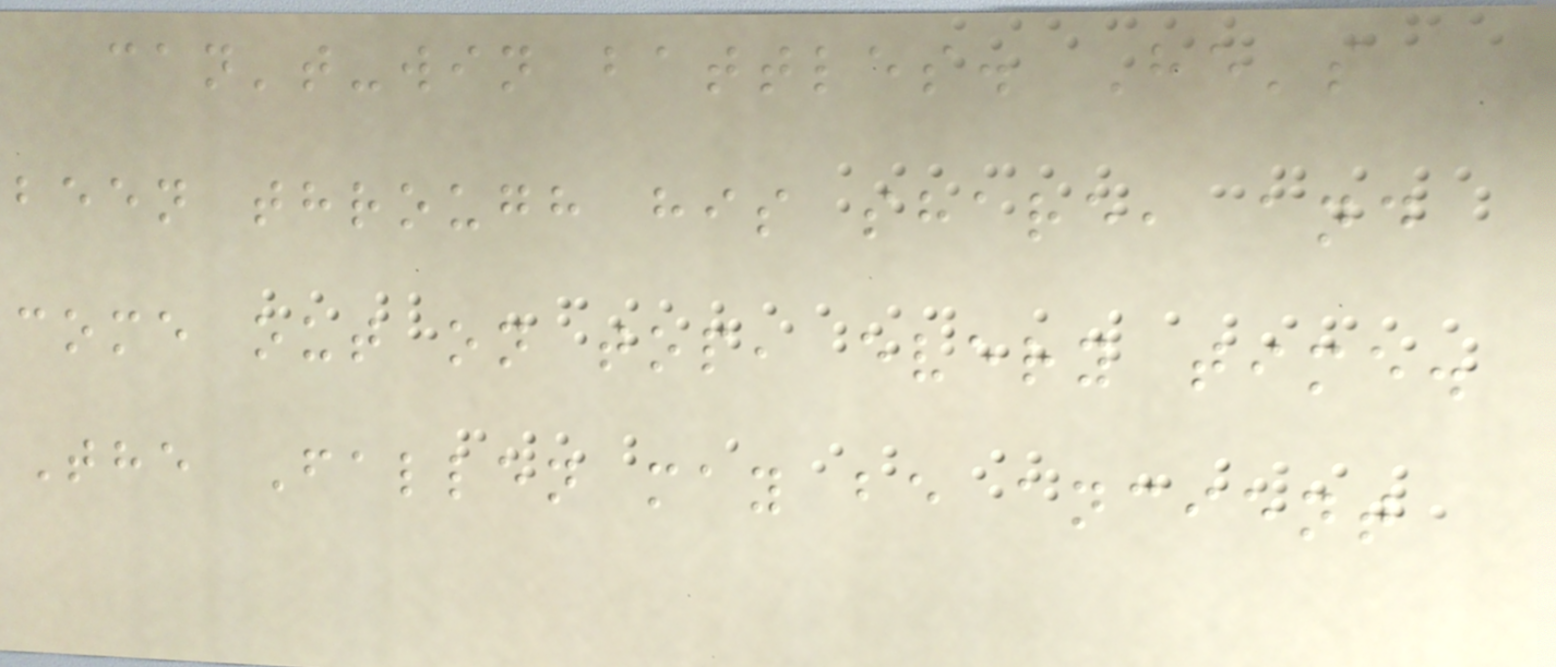can't-win battles. He's
been through his share, and
come out on top, every time.
The Fallen may be ancient
